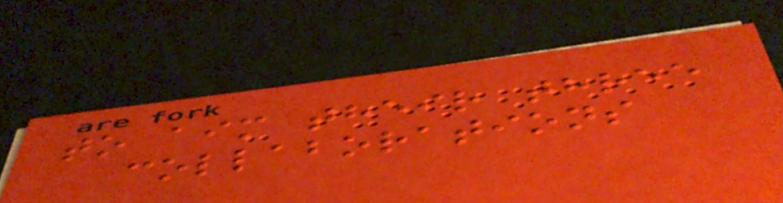to aim their three
collaborations
